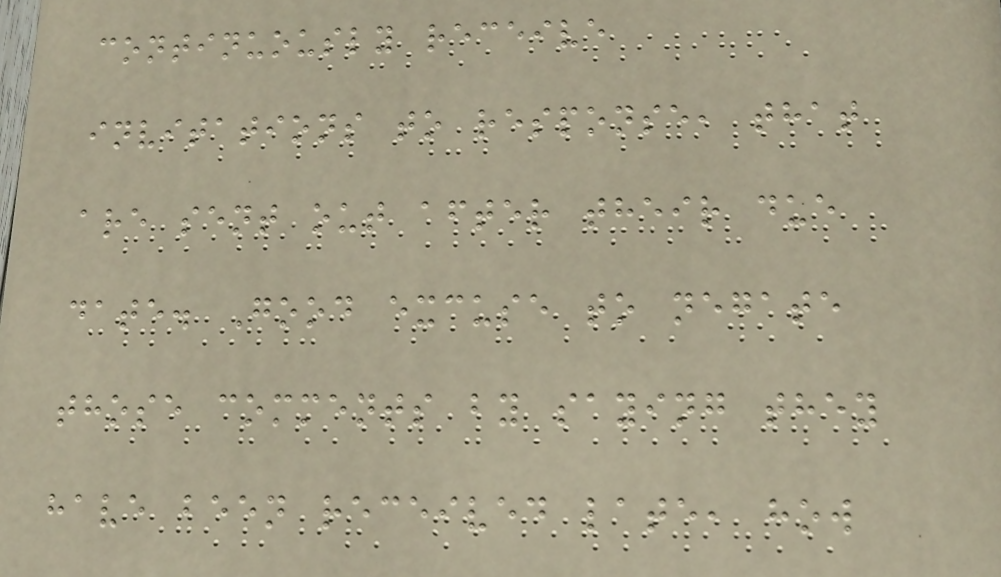continuously receive
invitations to response, that
are sent out after their due
date. Good excuse to negate
those comments by saying they
have been received late, how
